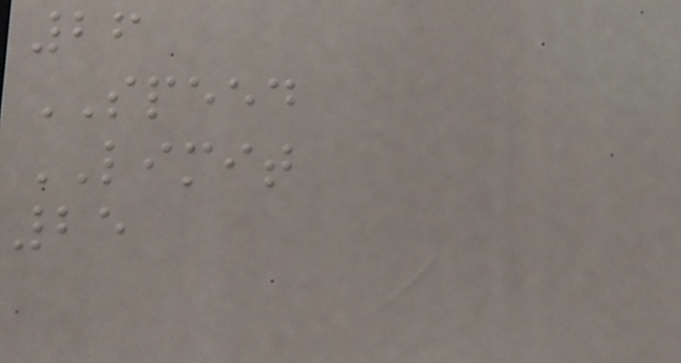26
SPEED
LIMIT
25
